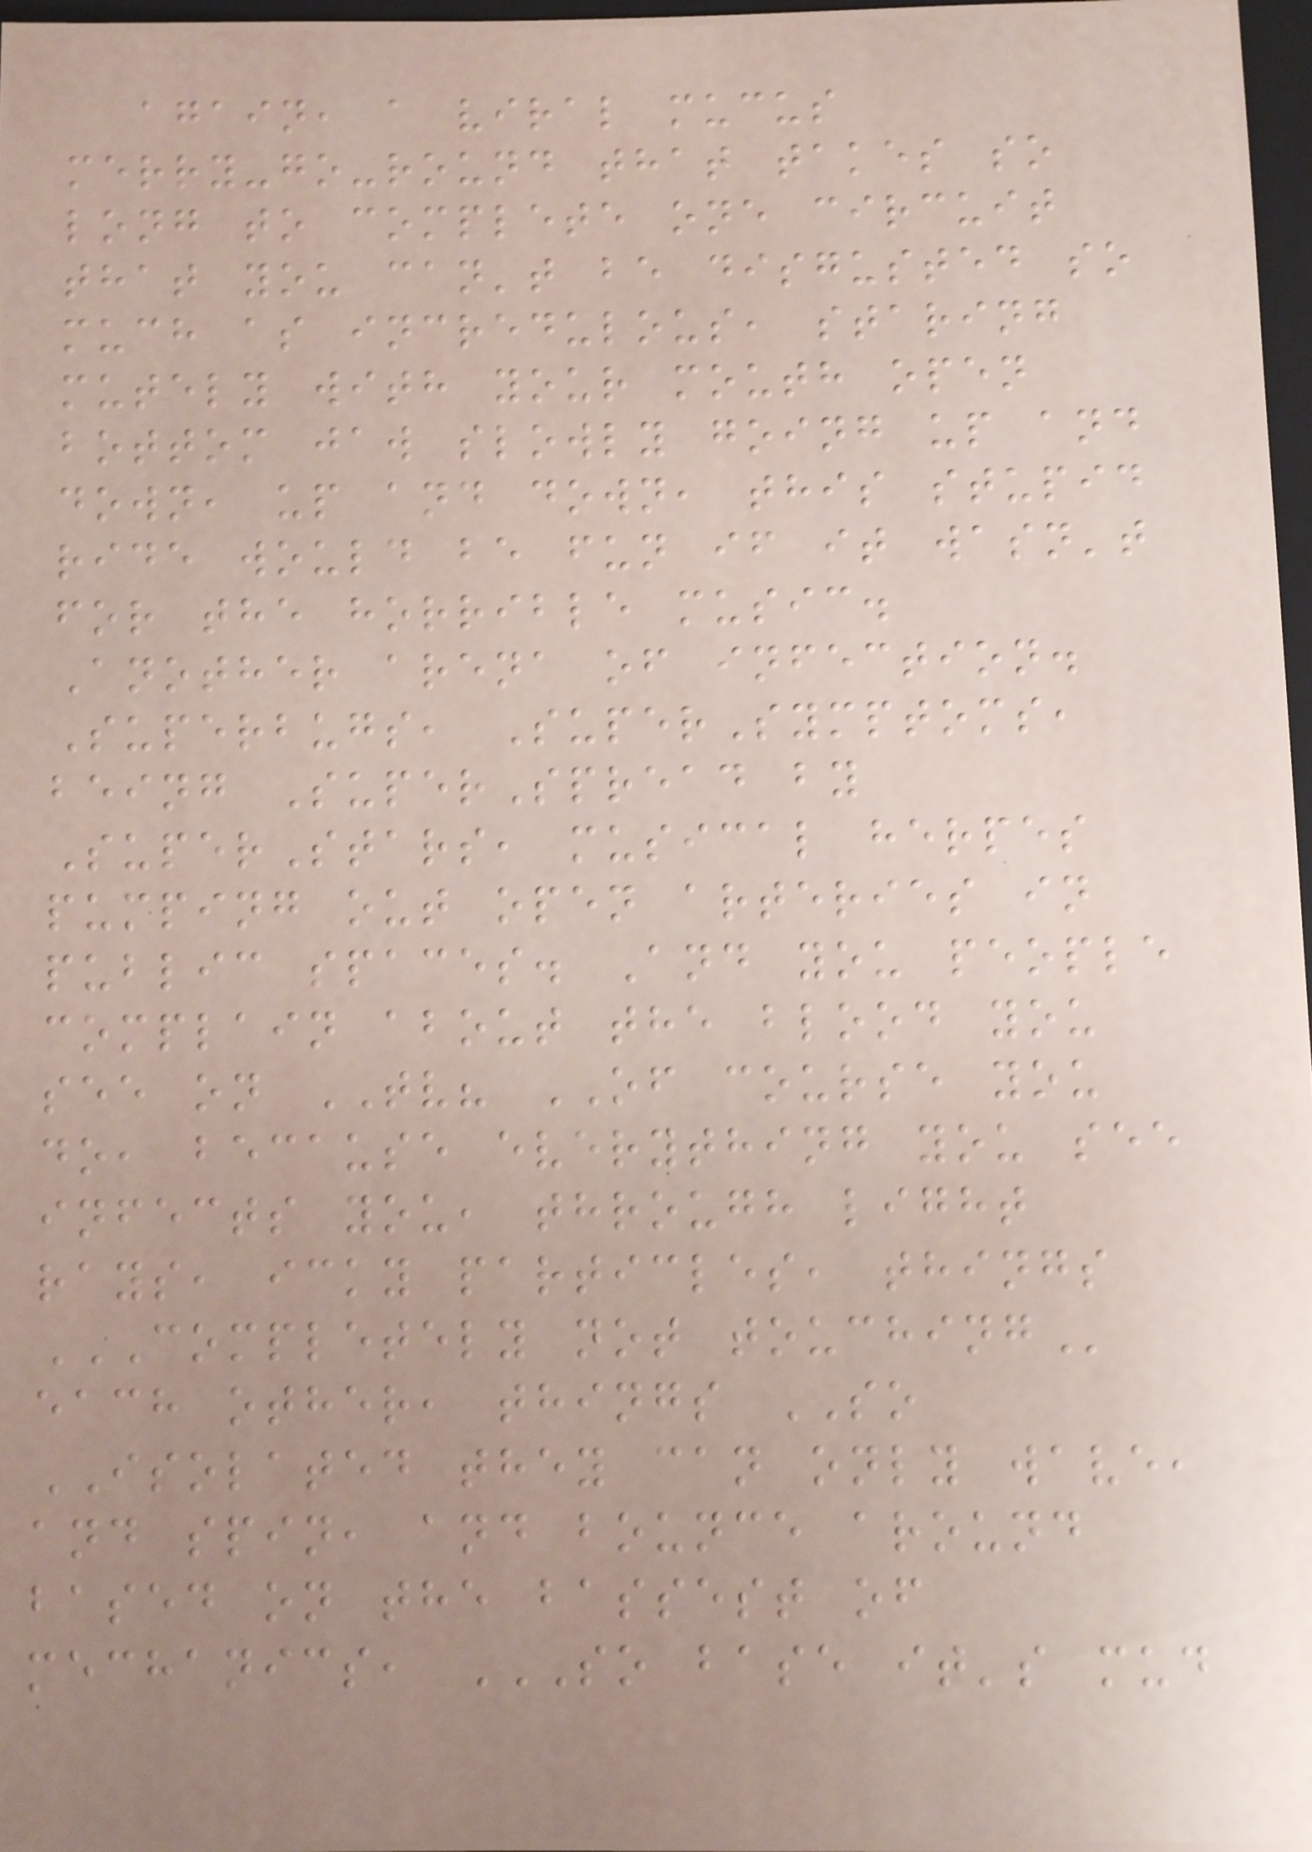again, a viral mucus
merry-go-round that takes so
long to complete one circuit
that you can't be disgusted so
much as incredulous, staring
mutely with your mouth open
bottom jaw slowly going up and
down, up and down, this stupid
ride would be fun if it wasn't
for the horrible music.
Another arena of infection.
Superbugs, SuperSymptoms,
being SuperSpread by
SuperStars, musical herpes
pumping out open arteries in
public spaces. And you people
complain about the blood you
see on TV? OF course you
do, because everything you see
infects you, through light
rays, icky particles, things
COMPLETELY NOT TOUCHING
each other, things SO
ISOLATED they can only wave,
and spin, and bounce around
based on the bassest of
mechanics, SO BASE IT'S MUD
